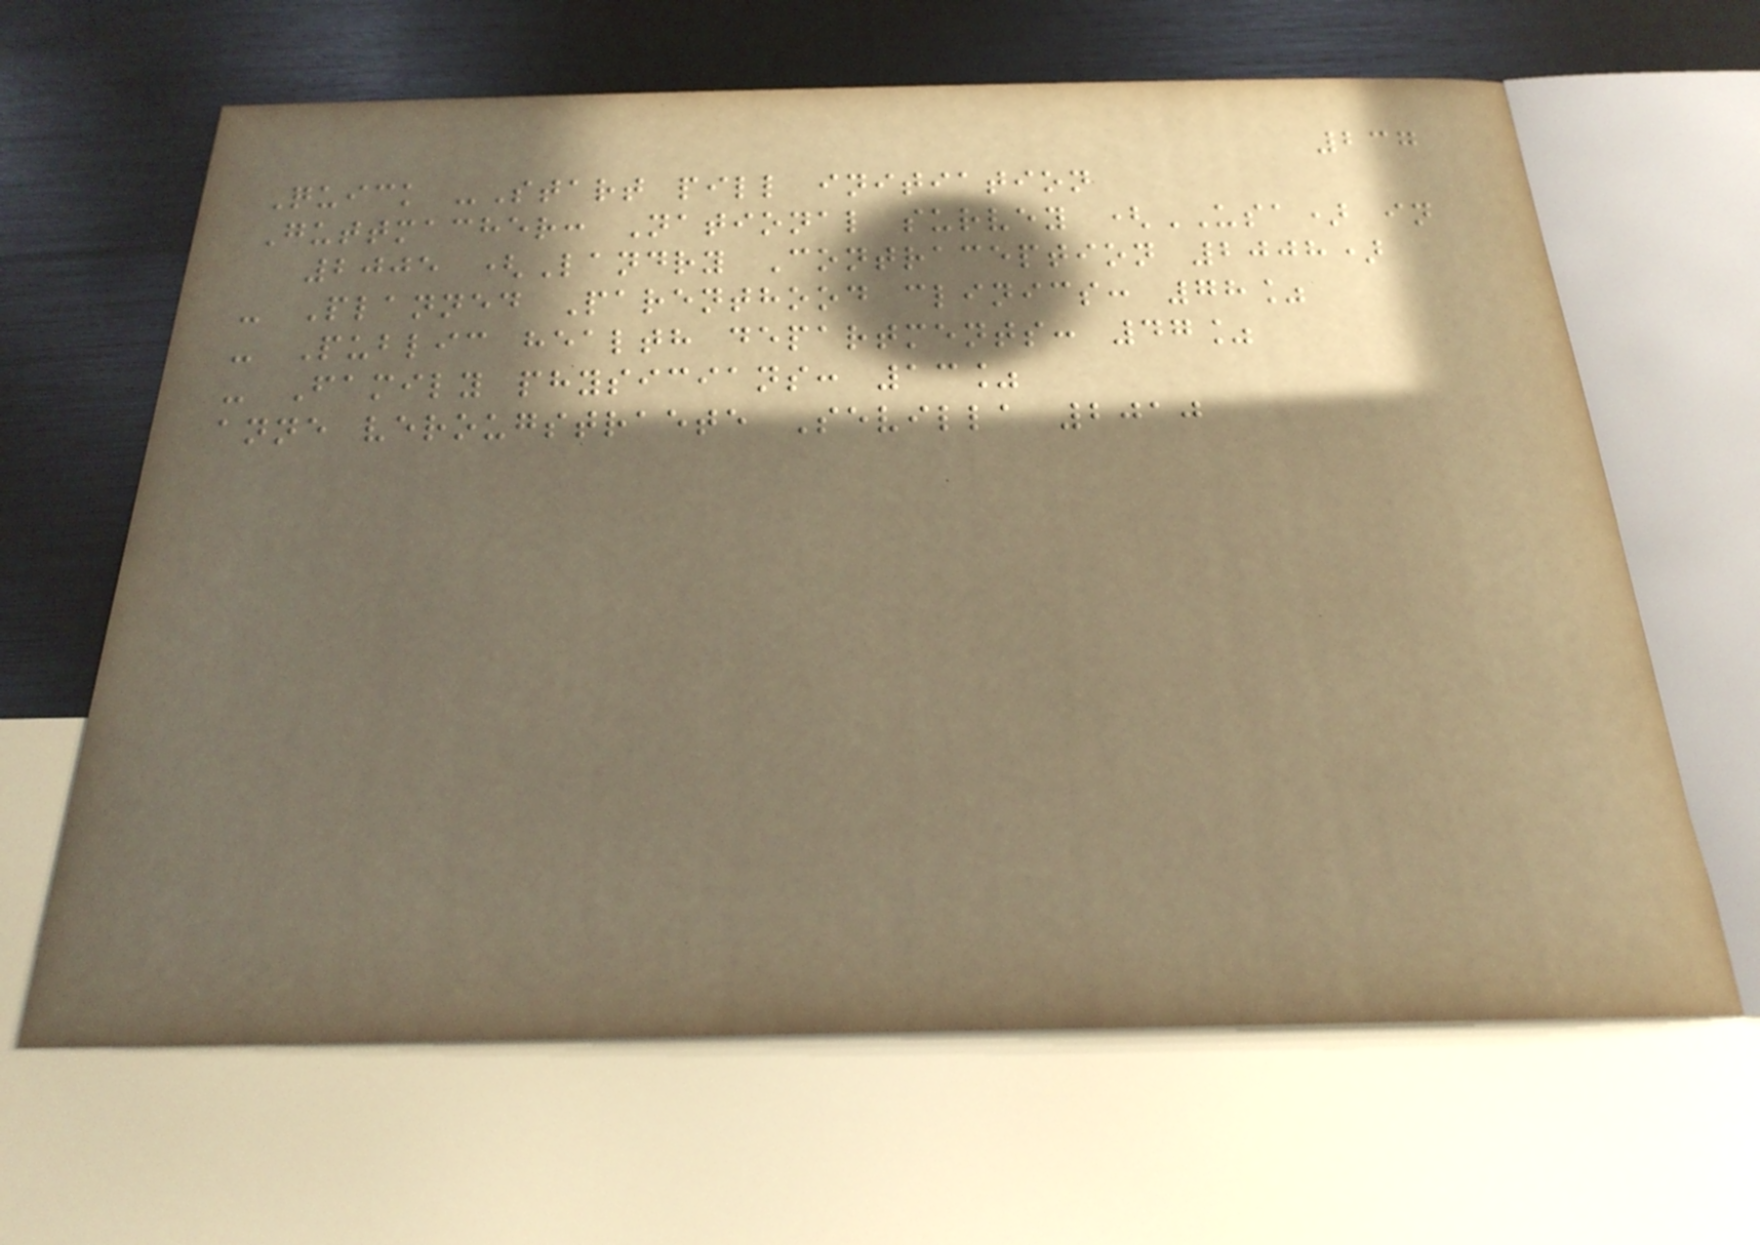237
Quick -Start pill initiation
Guttmacher: National survey (USA) in
2005 (Landry Contraception 2008)
- Planned Parenthood clinics: 78%
- Public health departments: 47%
- Family physicians: 13%
anne verougstraete Sevilla 2010
